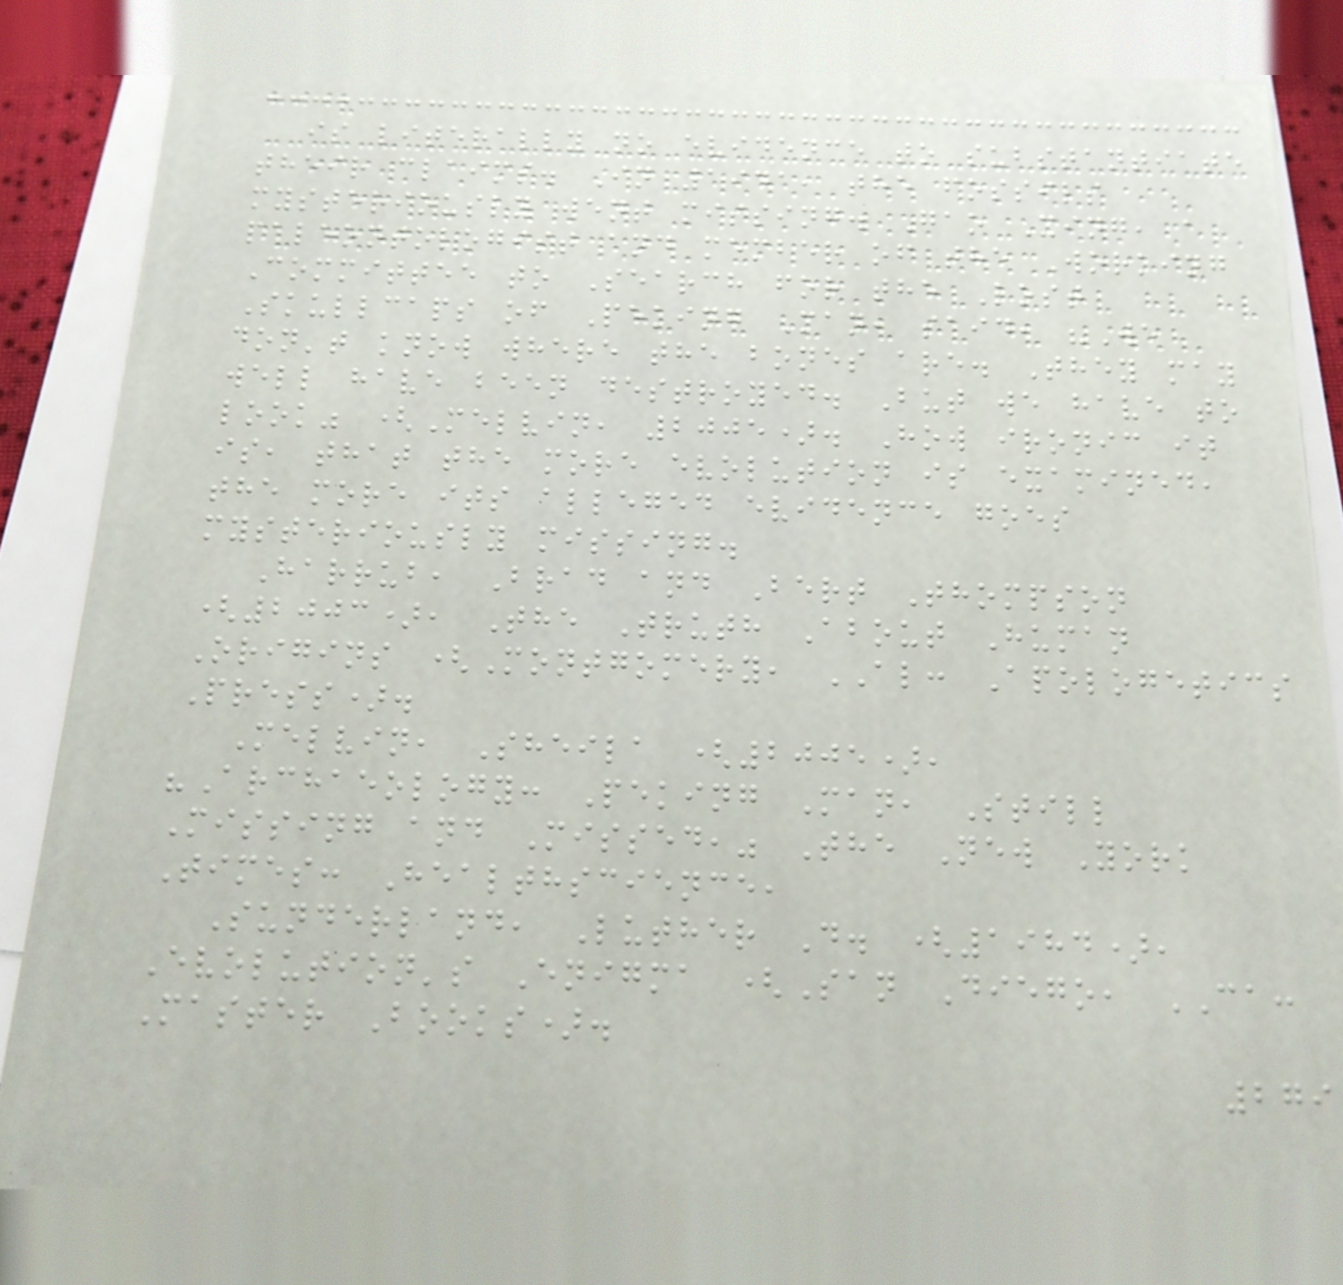is literally no evidence to substantiate
their claims. In 1941, the fossils
mysteriously went missing. Gao Xing, a
paleontologist and member of the Working
Committee to Search for the Lost
Skullcaps of Peking Man, said, "We
don't know where the bones are. They may
well have been destroyed. But we have to
look" (Melvin, 2005). How ironic it
is, that the more evolution is examined,
the more its alleged evidence goes
mysteriously missing.
Harrub, Brad and Bert Thompson
(2003), The Truth About Human
Origins (Montgomery, AL: Apologetics
Press).
Melvin, Sheila (2005),
"Archaeology: Peking Man, Still
Missing and Missed," The New York
Times: Healthscience,
Sunderland, Luther D. (1984),
Evolution's Enigma (San Diego, CA:
Master Books).
279
